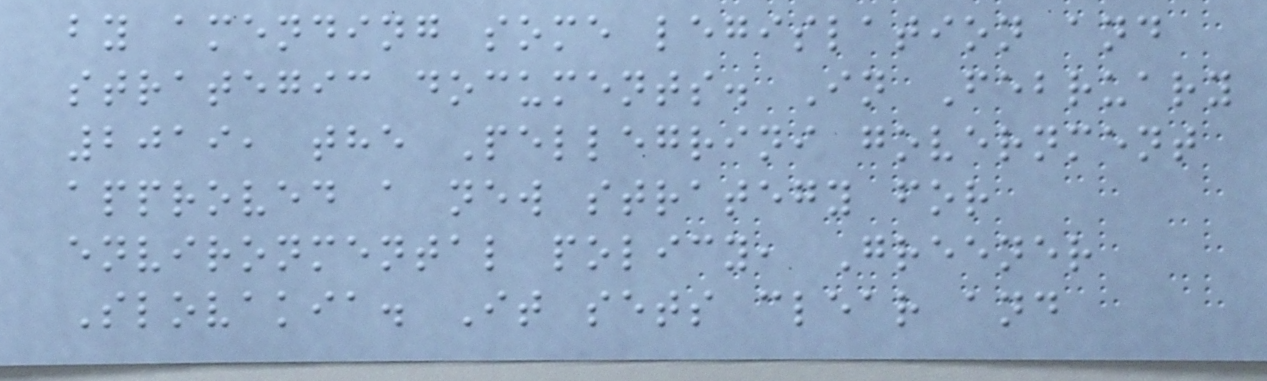by amending some legislation and
strategic documents. In February
2019, the Pellegrini government
approved a new strategy for
environmental policy, Greener
Slovakia. It sets clear and
